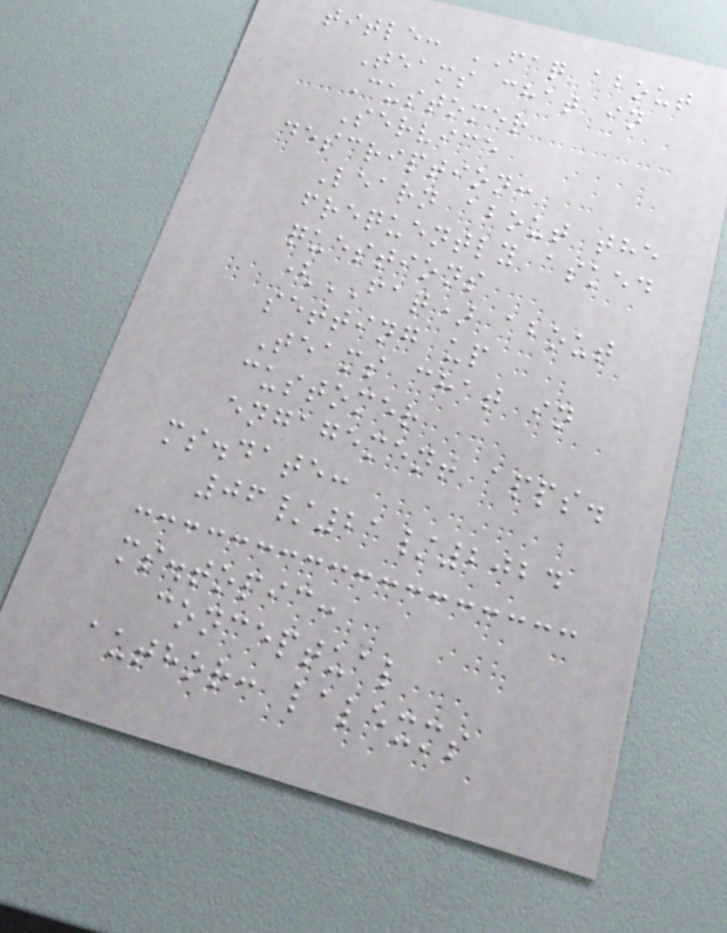title: FAQ about
Teams chat in
Customer
Service
description:
Learn about the
frequently asked
questions
(FAQ) about
setting up
Teams chat in
customer
engagement apps.
ms.date:
06/21/2024
ms.topic:
conceptual
author: lalexms
